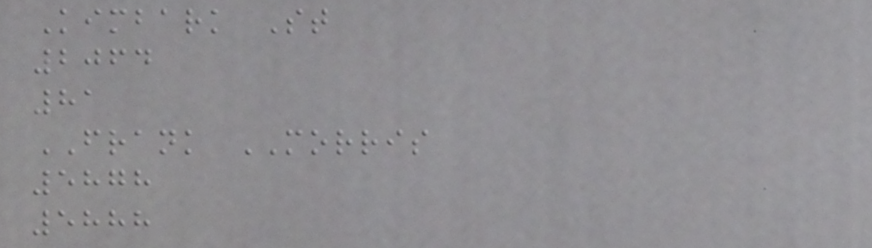Kimbark St
2064
81
FRANK MORRIS
5878
5888
